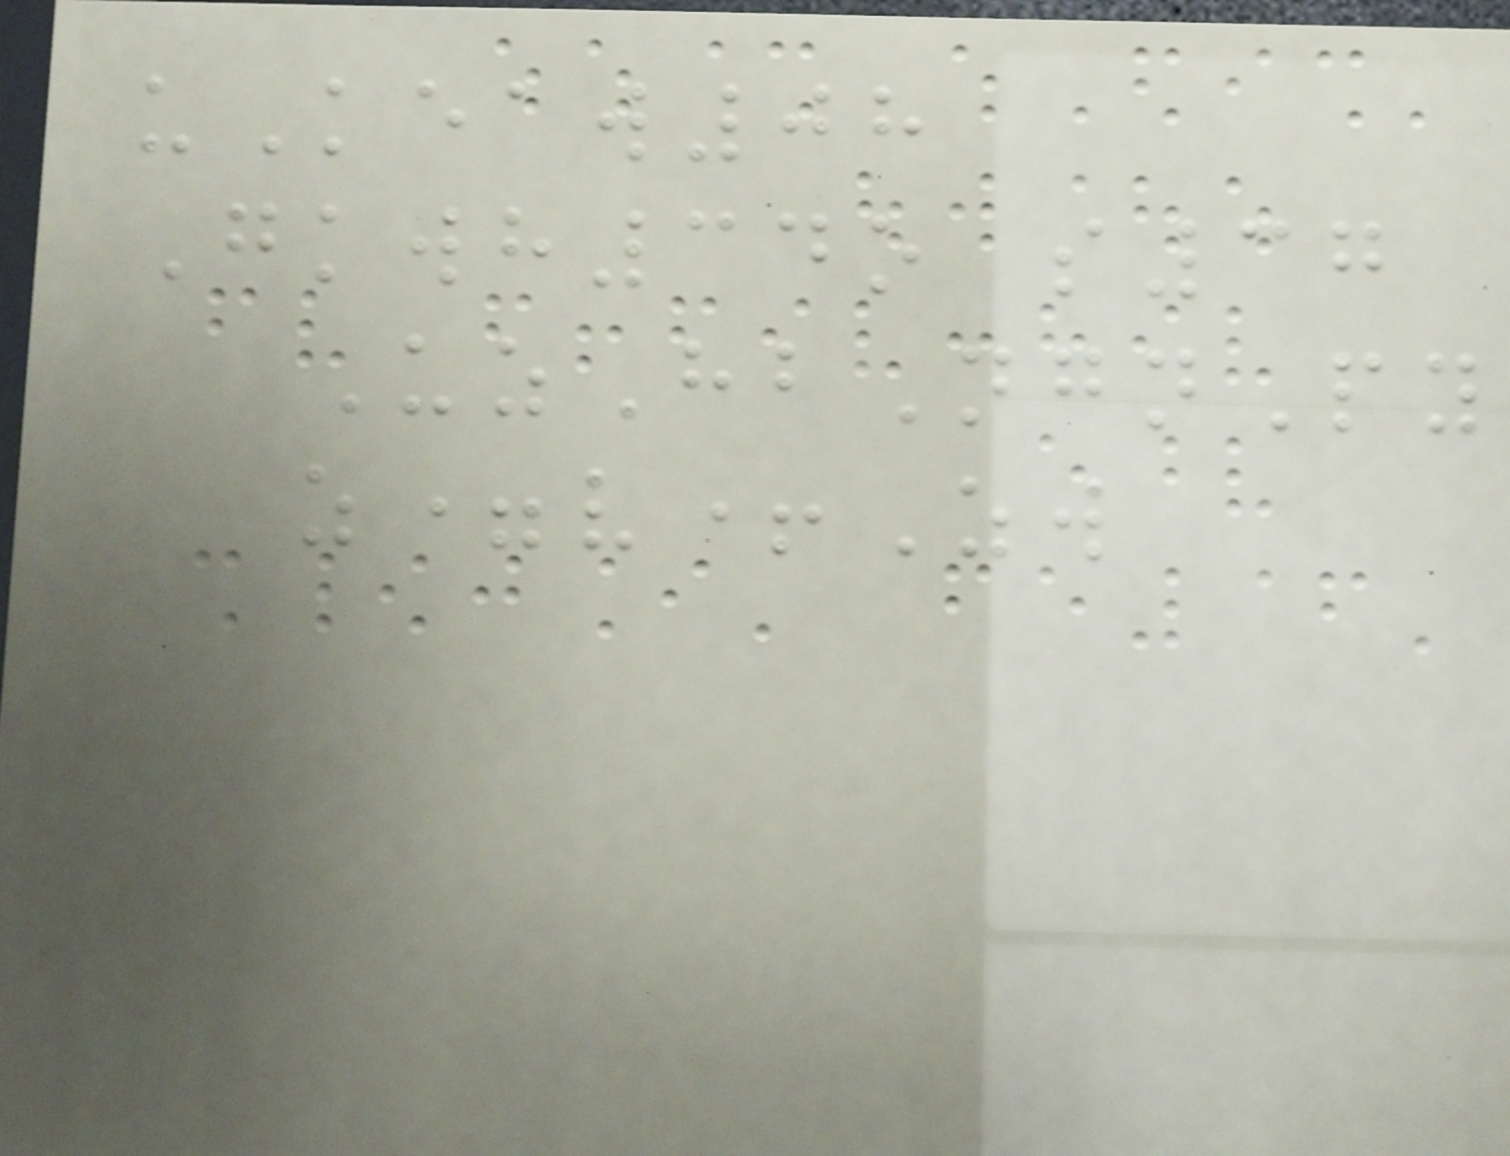uKeaw08
Gkwh34o s37
UzHbNgnPy
z=v+Zw
